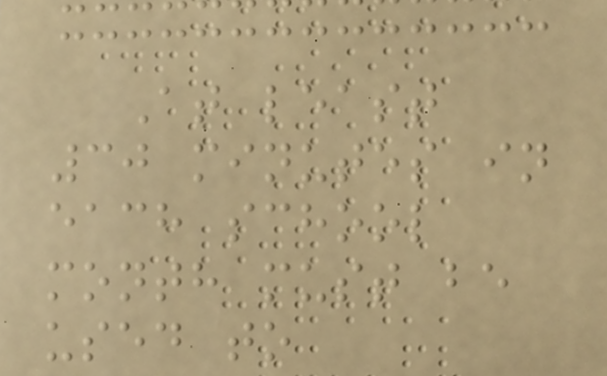At least
30 minutes in
each school
month must be
used to
